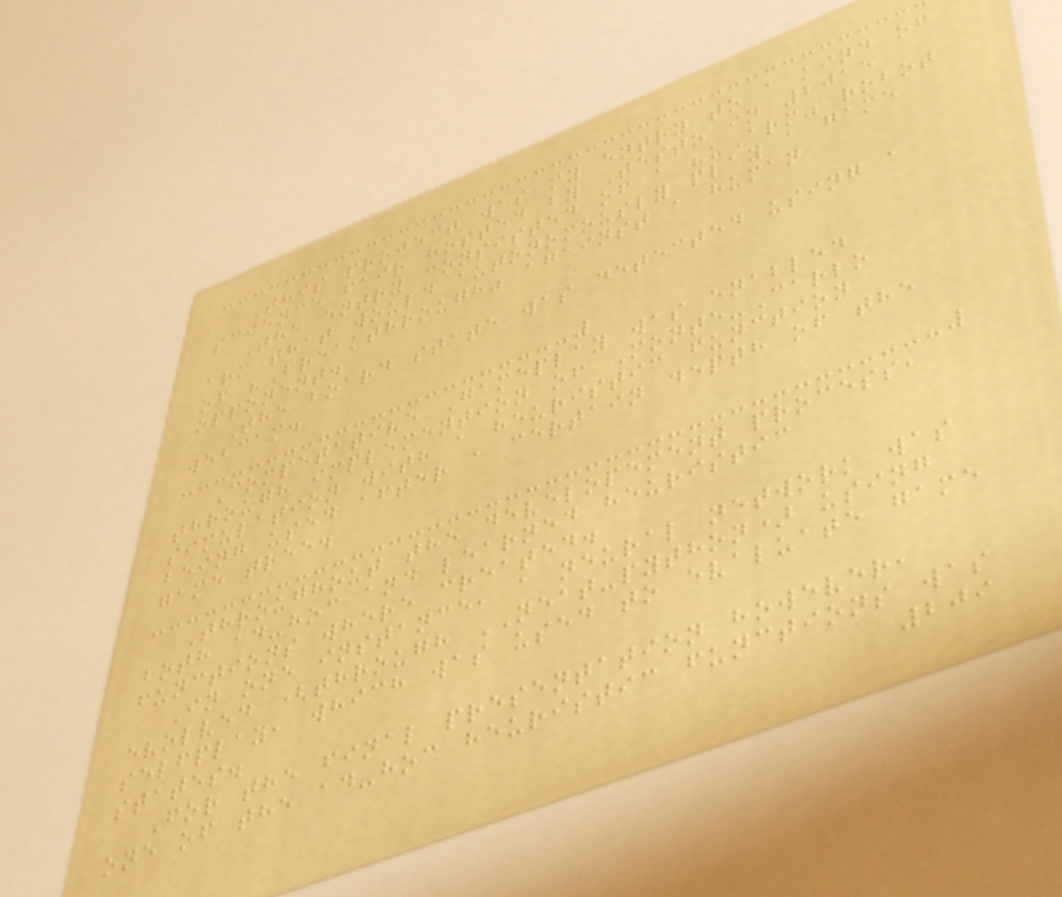This project was my entry to a kind of
science fair hosted by Testo in 2015
The entry consisted of a "uArm" robot
arm that would autonomously play a game
of "Breakthrough" against a human
opponent.
The board state was detected using a
webcam.
Competative Gameplay was enabled
through implemention of Monte-Carlo
simulation with a heuristic function
being used after a certain depth of the
game tree.
Throughout the developement process,
both ad-hoc and learned heuristic
functions where created.
In one instance, a neural network was
evolved (through NEAT-python) using
selfplay, which was used to evaluate game
states.
For the final presentation however,
one of the ad-hoc heuristic functions was
209
